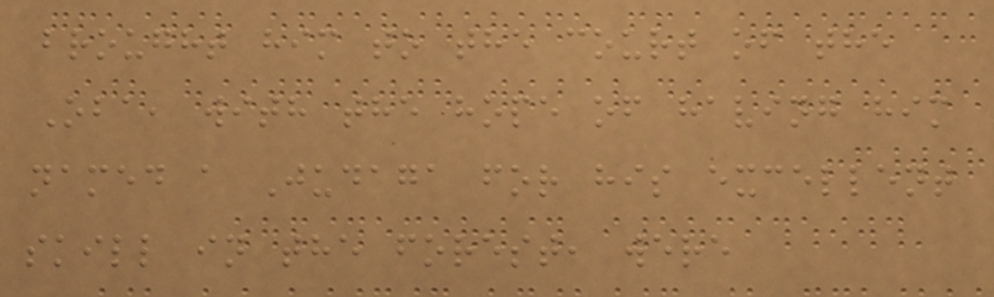brought him to the court of the
Oba, with the hope of having him
named a Judaga for his excellent
skill in the forest, were
